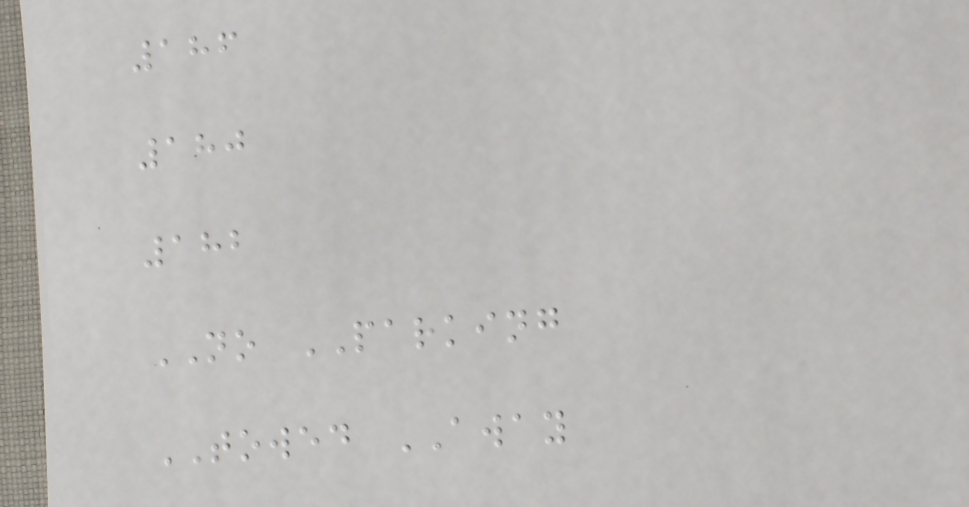186
180
182
NO PARKING
TOWED AWAY
